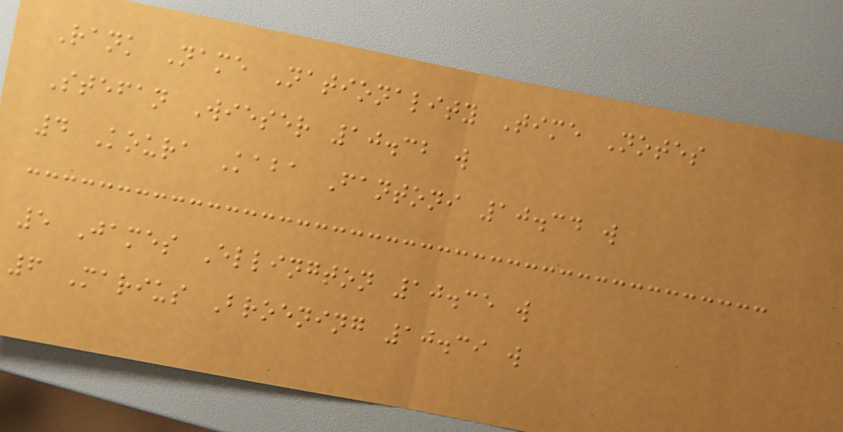Rank Name Nationality Time Notes
Stefan Wieser 10.32 w
4 Koura Kaba Fantoni 10.34 w
5 James Ellington 10.35 w
6 Marius Broening 10.39 w
